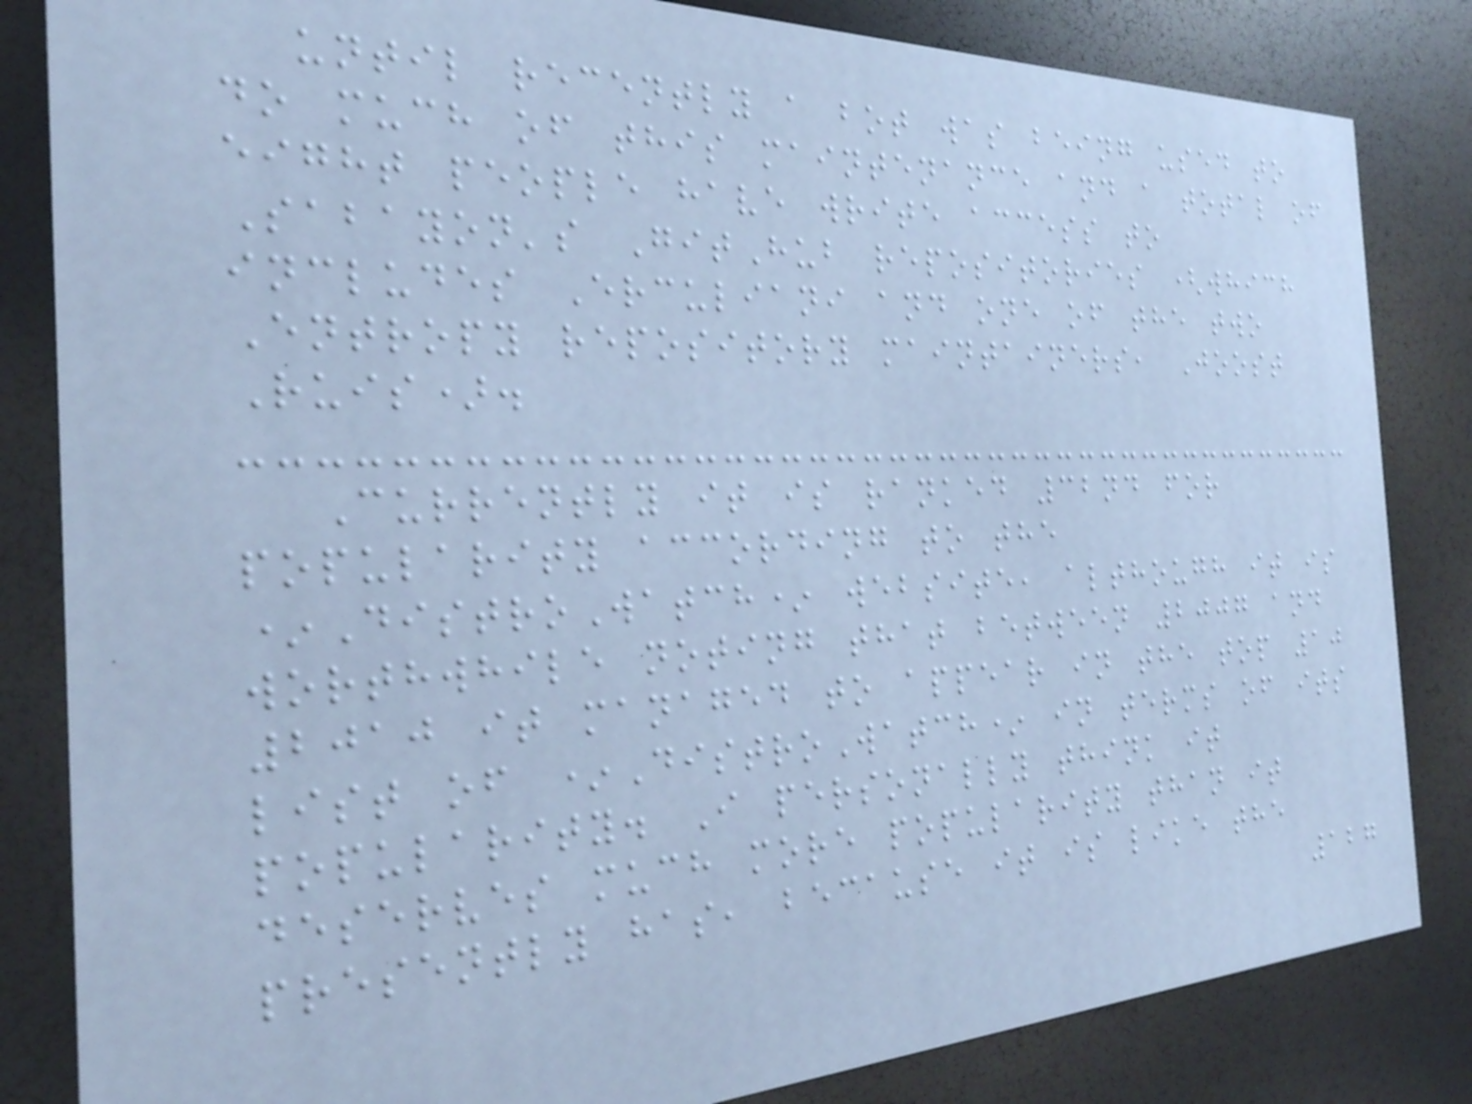until recently a bot was being used to
do much of this maintenance and a total of
eight people have write access to
Sabayon's GitHub repositories (which
includes Erculiani and one of the two
Entropy repository maintainers, Joost
Ruis).
Currently it is ranked 32nd for
popularity according to the
*DistroWatch* website, although it is
worthwhile noting that between 2007 and
2010 it managed to appear in the top 10
list of *DistroWatch* in terms of its
popularity. I personally think it
deserves much more popularity than it
presently has, because it is like the
127
